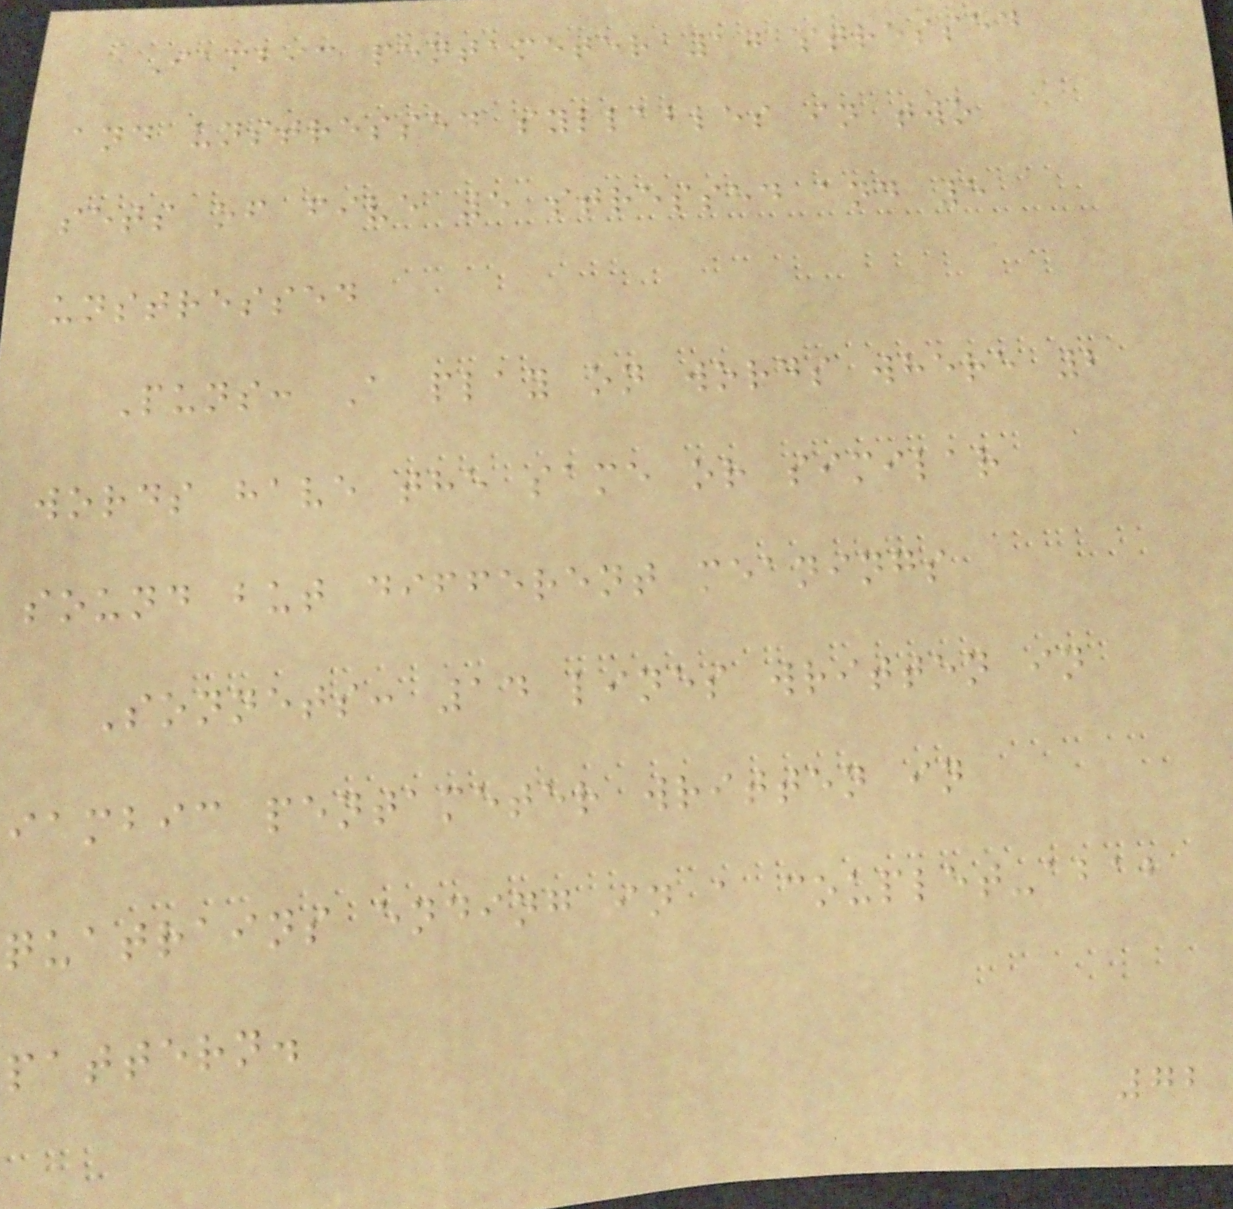Iambic pentameter 10 stressed
and unstressed syllables in two
sets of five 5 stressed and 5
unstressed
Puns: A play on words where 2
words have the same or similar
sound but different meanings
Sonnets: 14 lines written in
iambic pentameter written in
quatrains ending in a couplet-abab
pattern.
72
